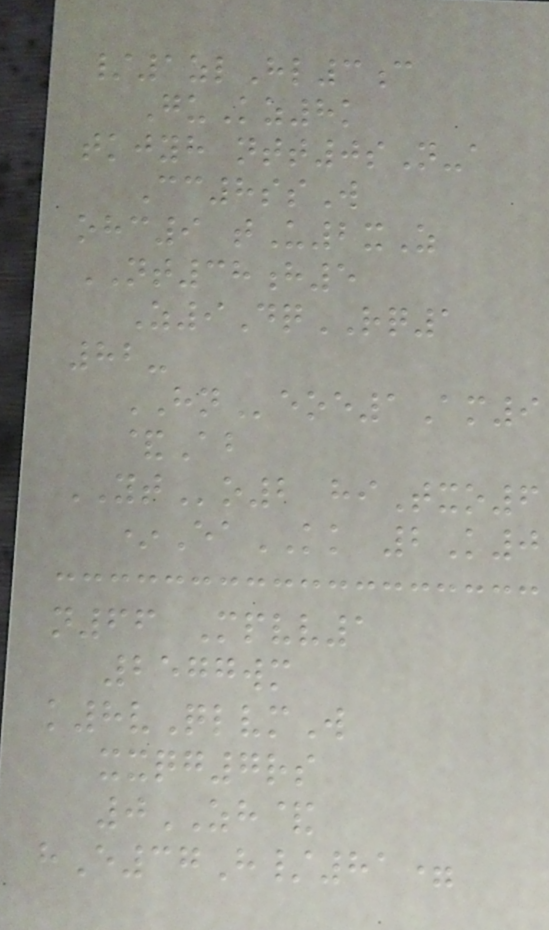/1zlHl3c
GuKz8k
tkjyh ntt0sN-a
Cc8ssW
ohc9 tU2xZ
NT38h5
Z9DqRQ1
82-
HNeoe1Am9
&Ab
YTo2 hiTxo6
*EaKK 2K0
n66 Mpvv1
2577wm
k8vQlvmW
xxqg7rs
0ZH&
hE37H/81=
